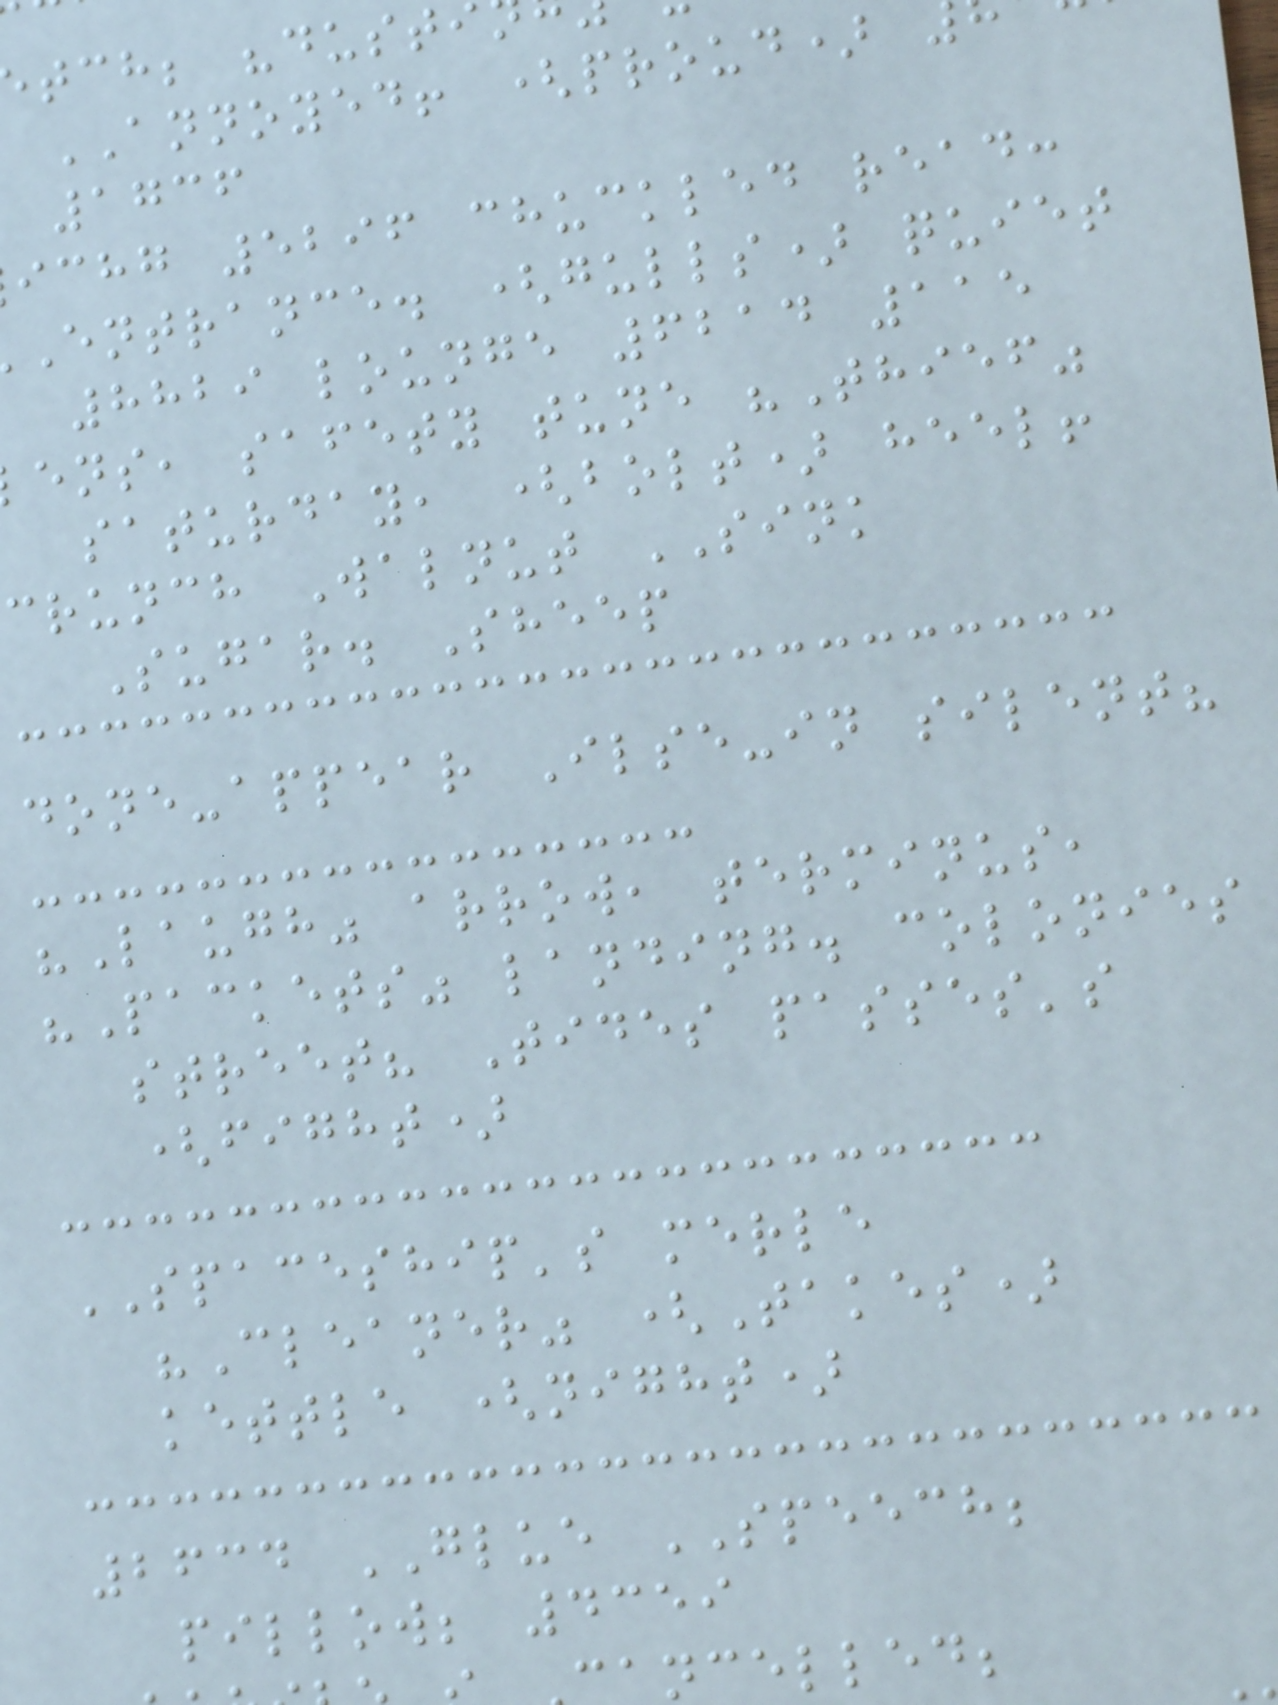tch; "dusti
ANNOYED! (proud)
1736
ichg 5296 chuckled read:
entrance. (gulls) quiet
8829 lounge 6214 115
ens, safety tune "Thief"
saturday, (bolt) heel!
crunch Walnut SINK
Sugar. Sheep
done-appear Ilse-in silent?
"Laugh" arrow, terminus,
"Packets" landing. colonies
street? Tides passes's
(fight)
SPACESHIP's merle
"Cleaner" (Takes)
kettle (night)
2634 GLUE SPEECH;
pillow; 4359
ancelled;
